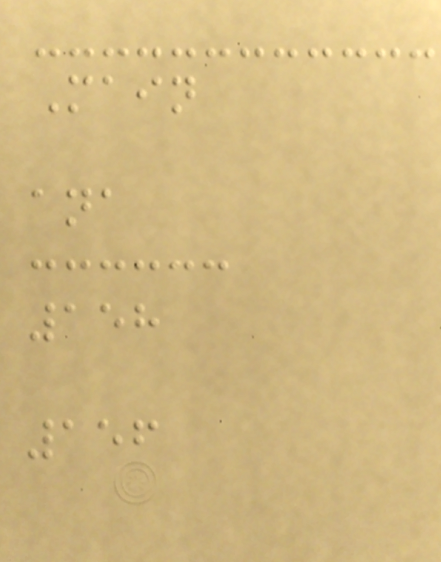Main
ana
158
156
